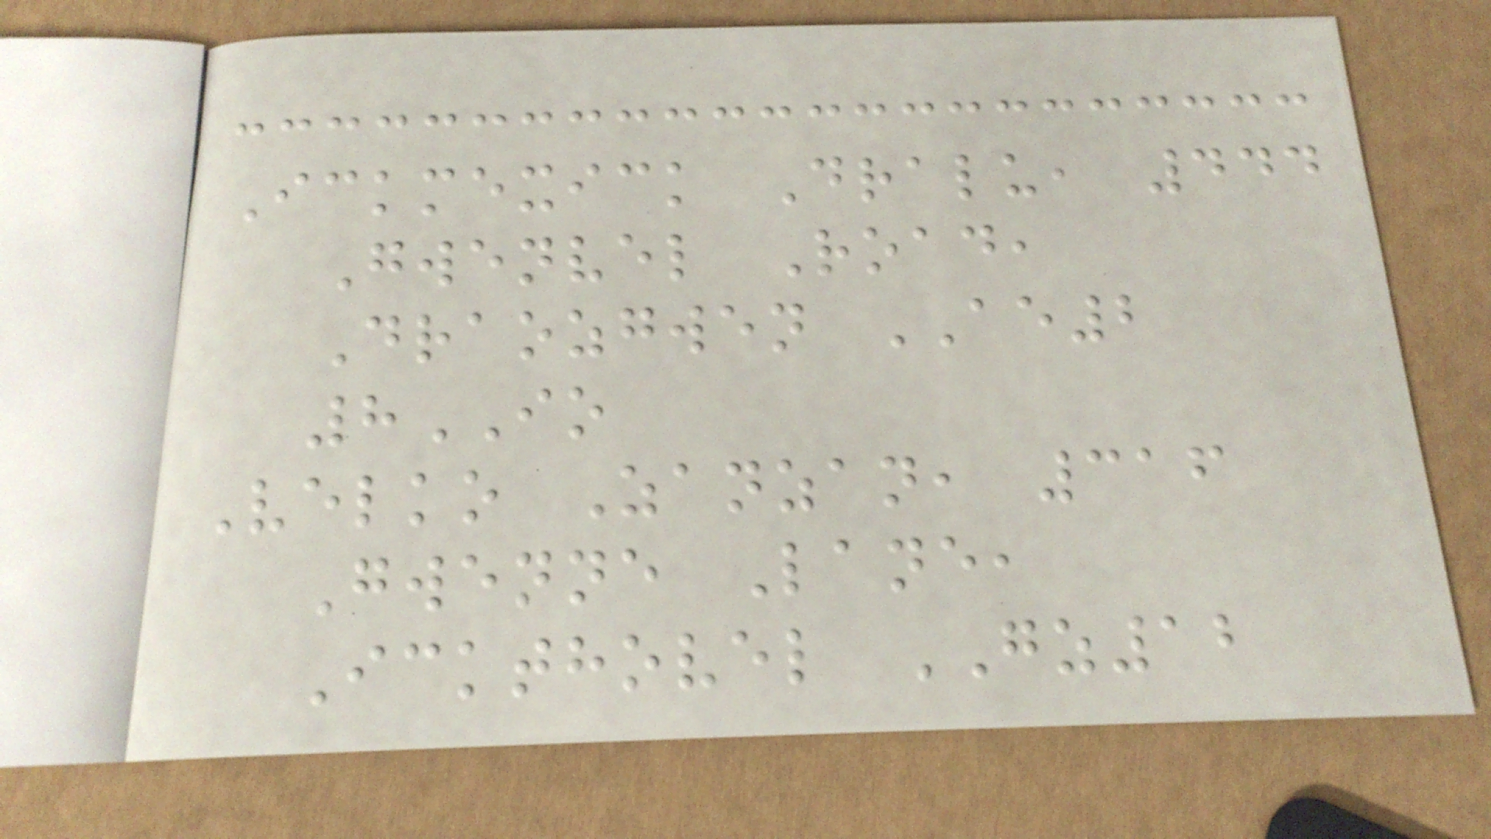Ickmexick Dralu, 444
Gwenvel Road,
Draozgwen AE2
8IO
Velko Zanzan, 316
Gwenne Lane,
Ickthovel GZ12
